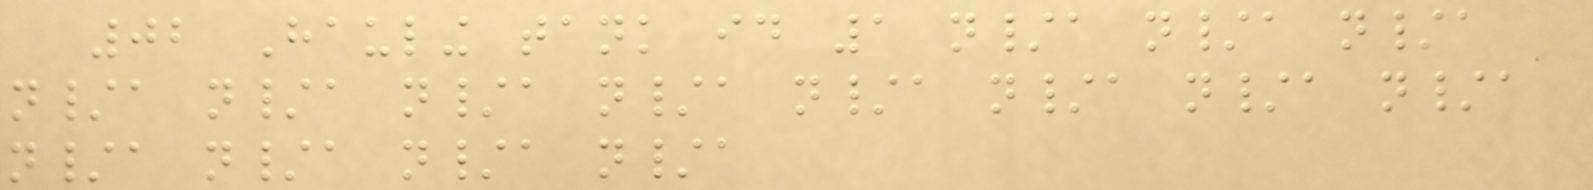02 Hauling tank id 1 n/a n/a n/a
n/a n/a n/a n/a n/a n/a n/a n/a
n/a n/a n/a n/a
